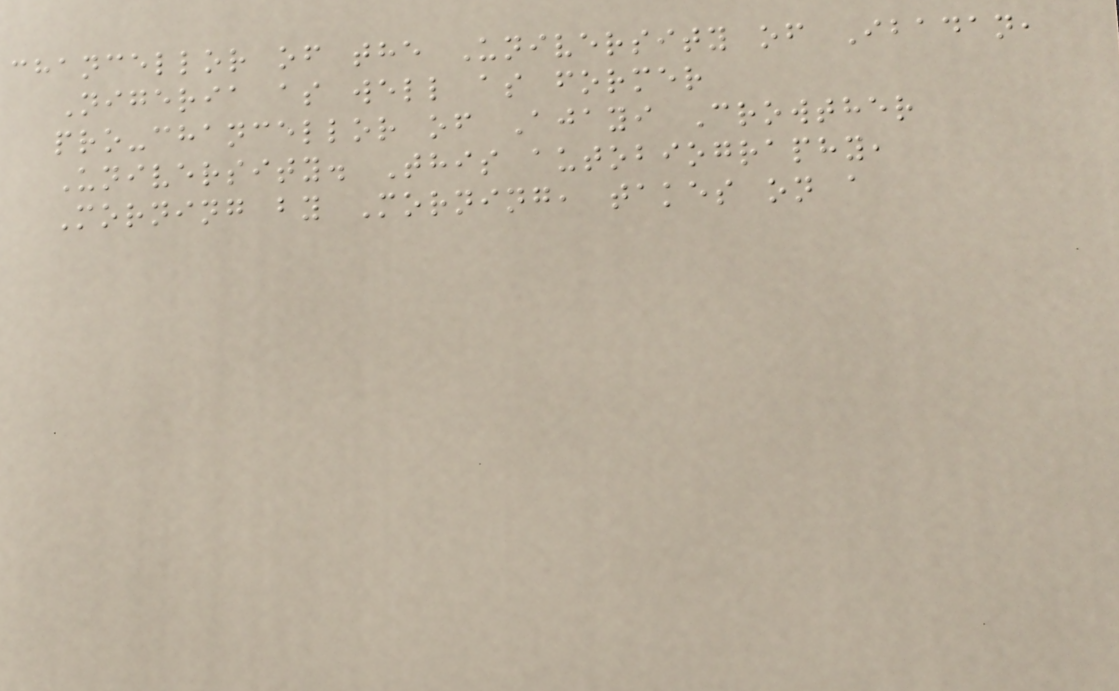chancellor of the University of Ibadan,
Nigeria as well as former
pro-chancellor of Ajayi Crowther
University. This autobiography,
Morning by Morning, takes on a
